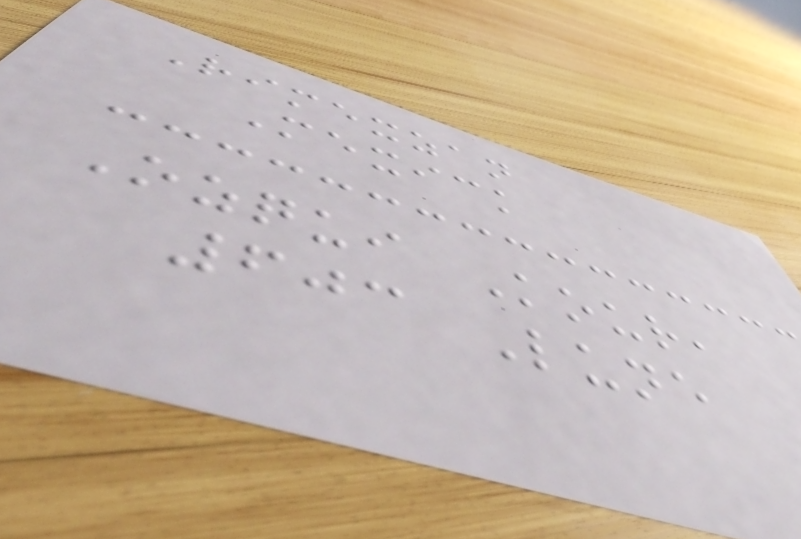Rimexzan
Mexick
Ozqui Kour,
603 Lune
